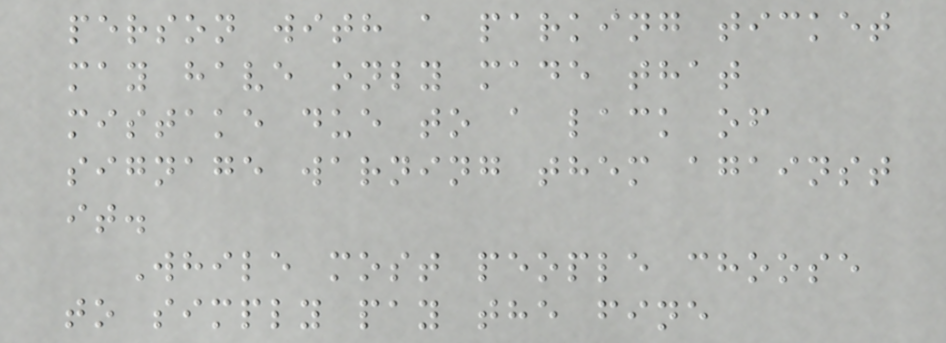person with a parking ticket
may have only made that
mistake due to a lack of
signage warning them against
it.
While most people choose
to simply pay the fine
